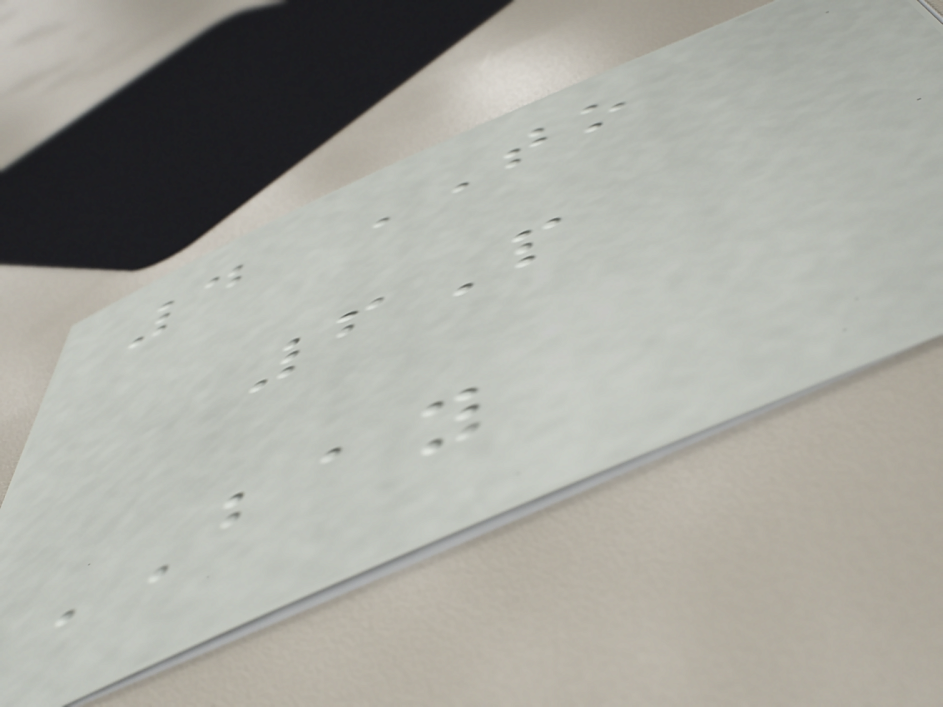4 TO
6P
BAY
